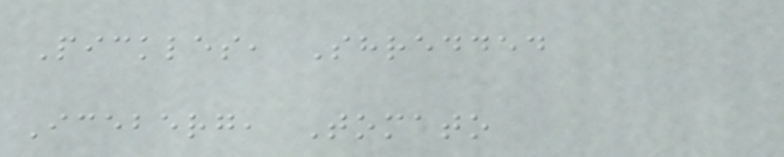Pickles, Shredded
Iceberg, Tomato
